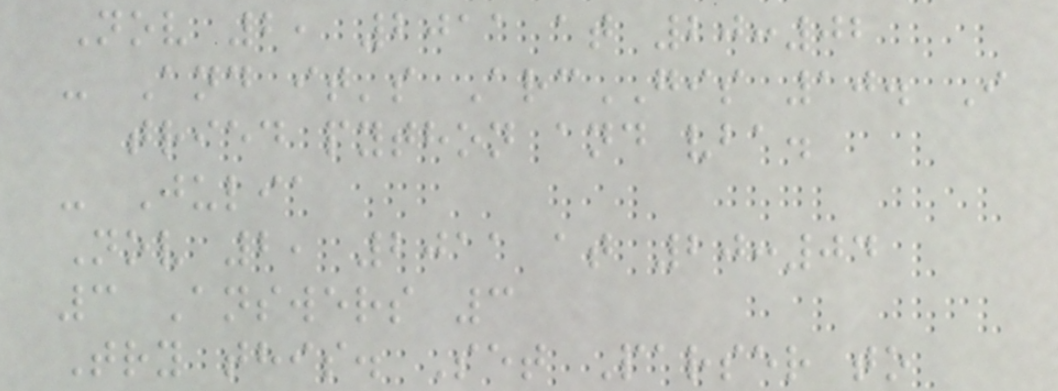Nov 2, 2011 at 20:02
- And it's ArcGIS 10. I
tried python and vba.
- Julia
Nov 2, 2011 at 20:04
3 Answers 3
Try this. Set Parser to
